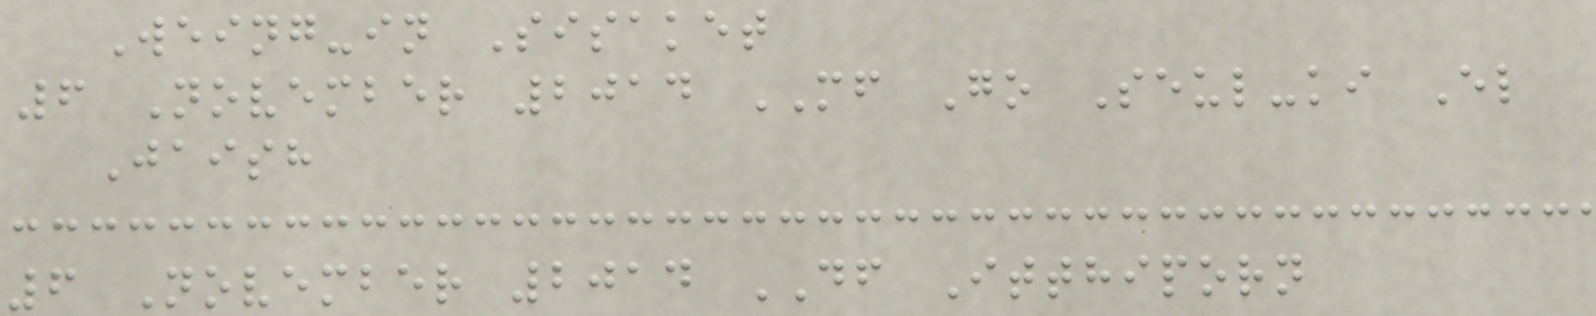Weing-in Sisaket
6 November 2014 MF Go Seul-ki El
Jaish
6 November 2014 DF Itthiporn
